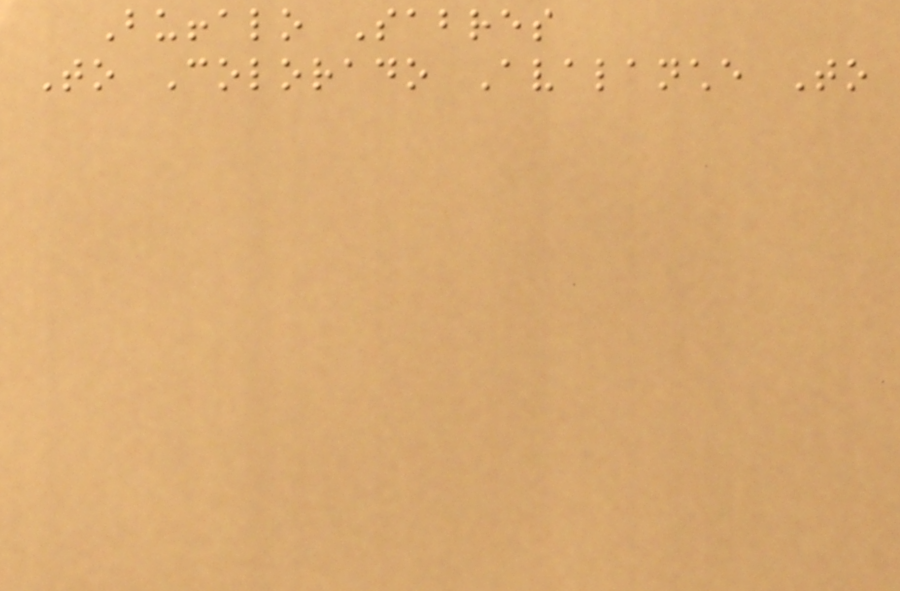Buffalo Sabres
To Colorado Avalanche To
